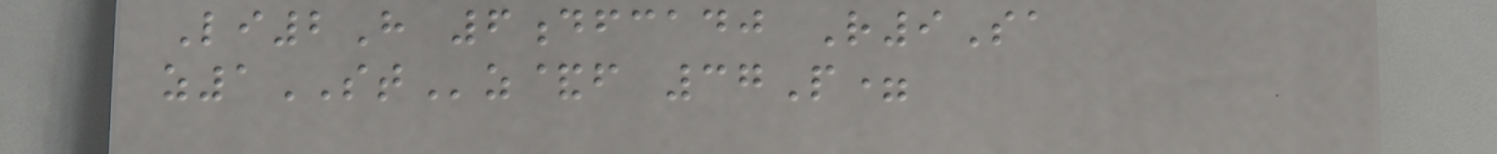Li2H 6dfcadj R9Sa
z1STz&f 37P=
